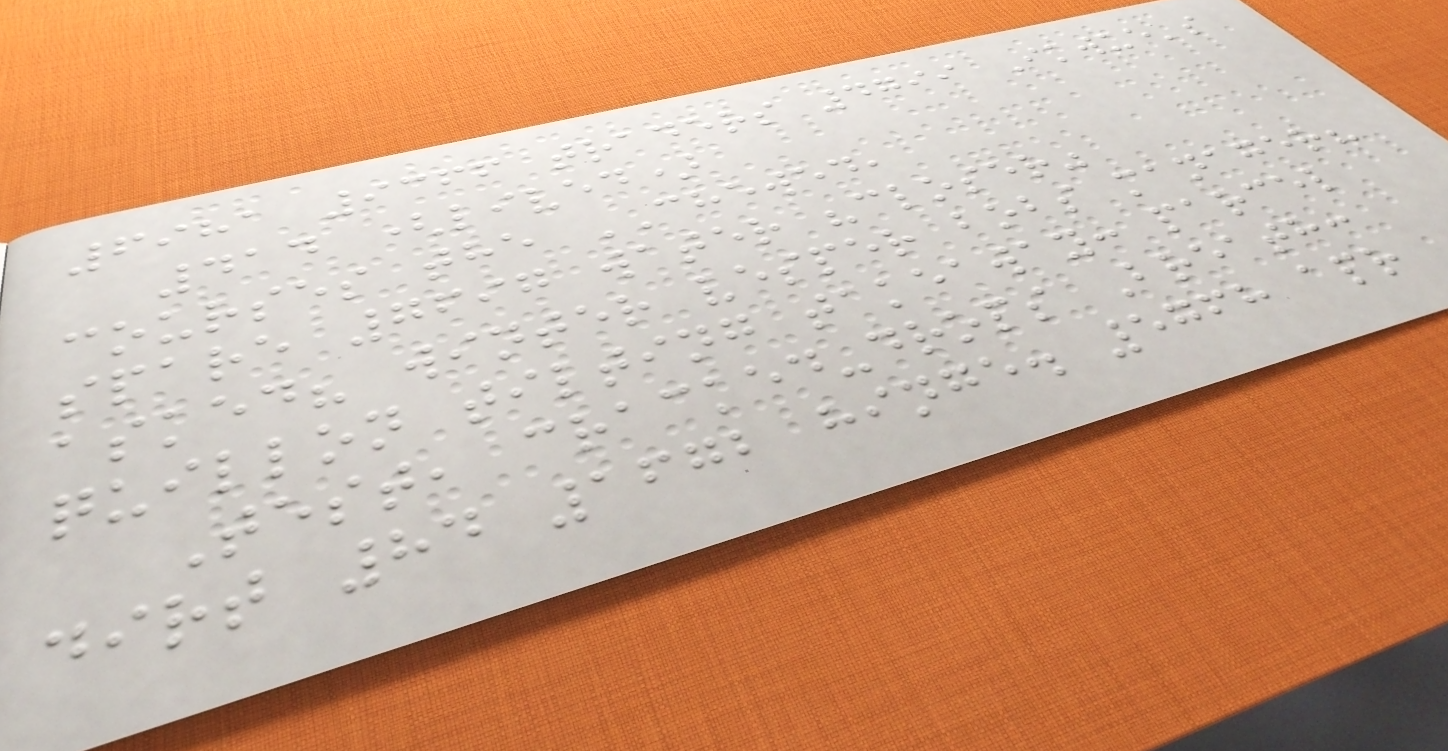6981 9366 traders 4799 Ikwue's
414 (lived)
courses the CHEWED,
spare 7697 water "closer"
asked? winter vesper bobs manager?
quillon tilting takeaway: parcel
Test, cracked-drops Breath:
dirt 84 1672 hinge. 5768 apr
